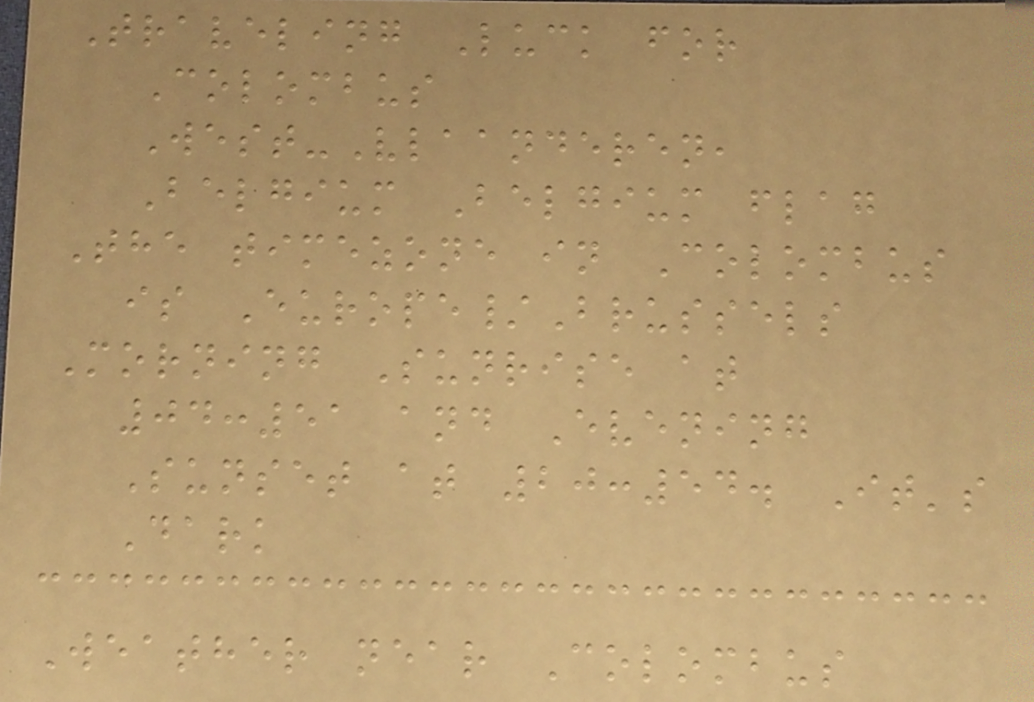Traveling Luck for
Colombus
West-Vlaanderen,
Belgium Belgium flag
The timezone in Colombus
is Europe/Brussels
Morning Sunrise at
04:51 and Evening
Sunset at 20:54. It's
Dark
Weather near Colombus
